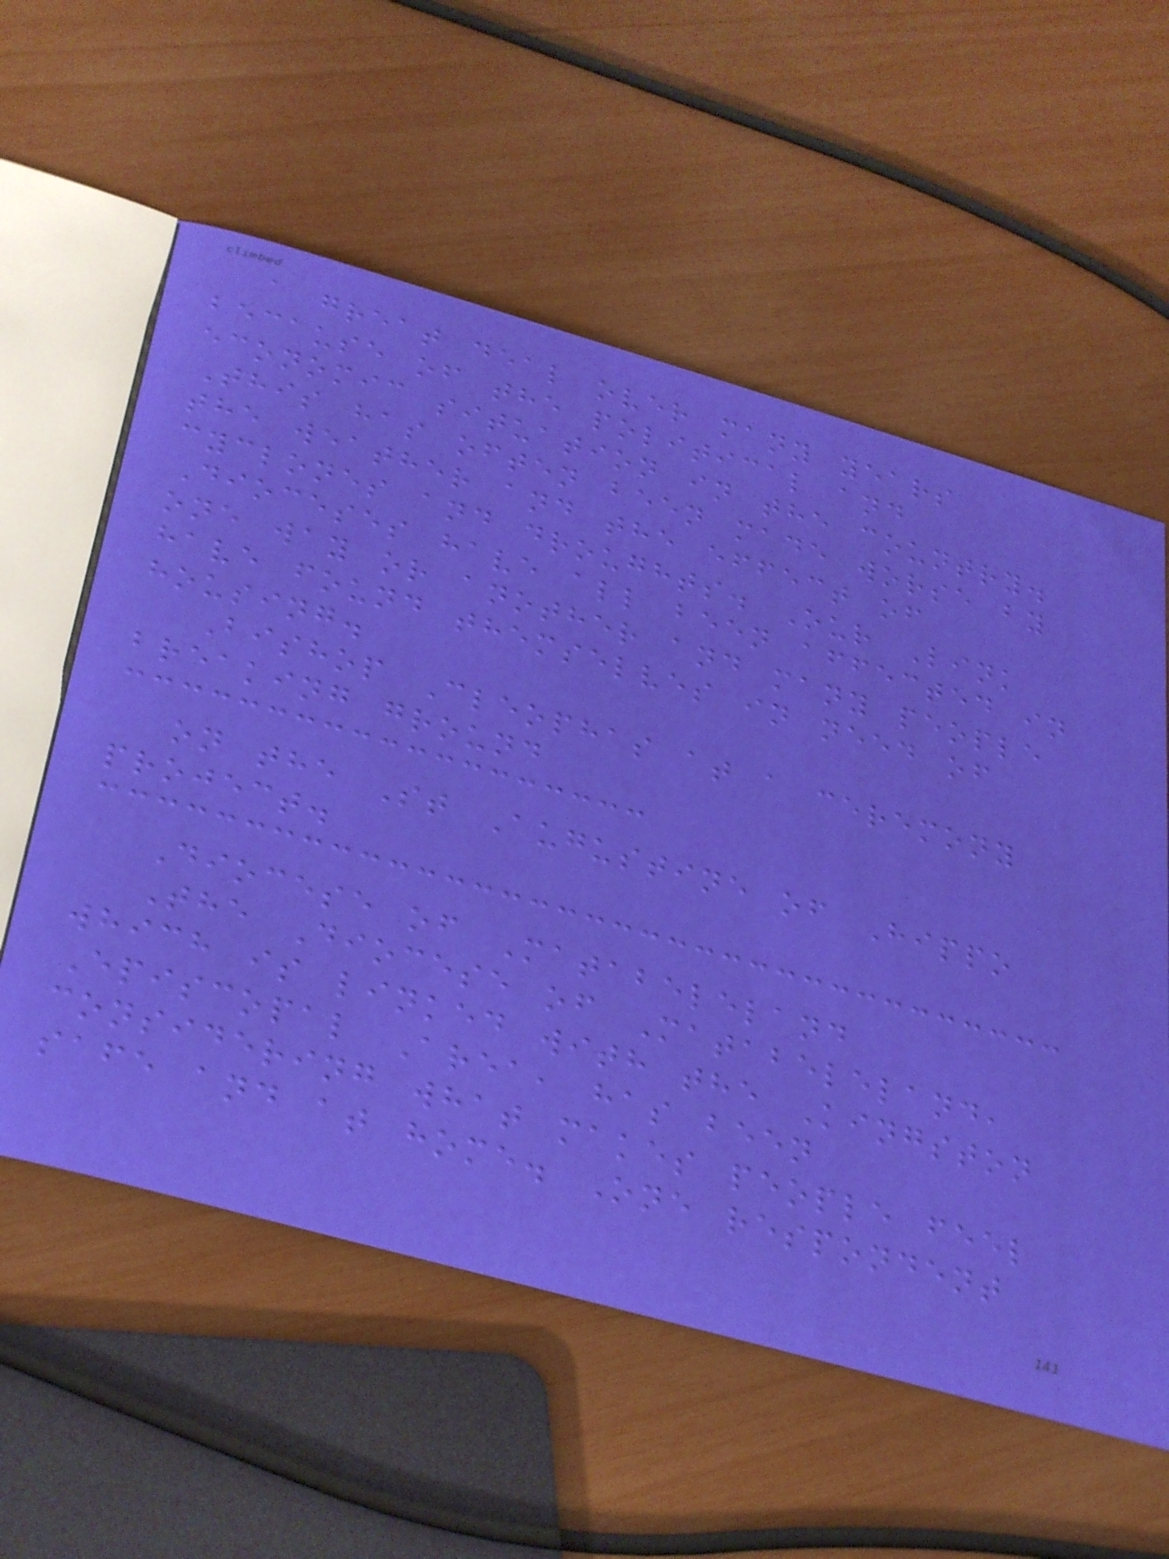a great deal over many years
because of the political and
economic situation in the country.
This has often been made worse by
the weather and the effect of
cyclones and droughts. Our Link
Dioceses have all been affected in
one way or another and many people
have found themselves in need of
housing.
Bishop Cleophas at a ceremony
breaking ground
on the St Augustine of Hippo
project.
Diocese of Matabeleland
The Diocese of Matabeleland,
which is linked with the Kingston
Episcopal Area, has been
considering what makes people feel
safe and at home. One respondent
